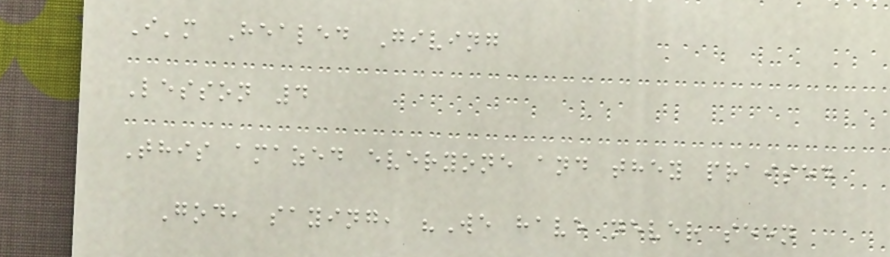I'm Healed Giving
Lesson 4
This amazed everyone and they praised
God, saying, "We have never seen
